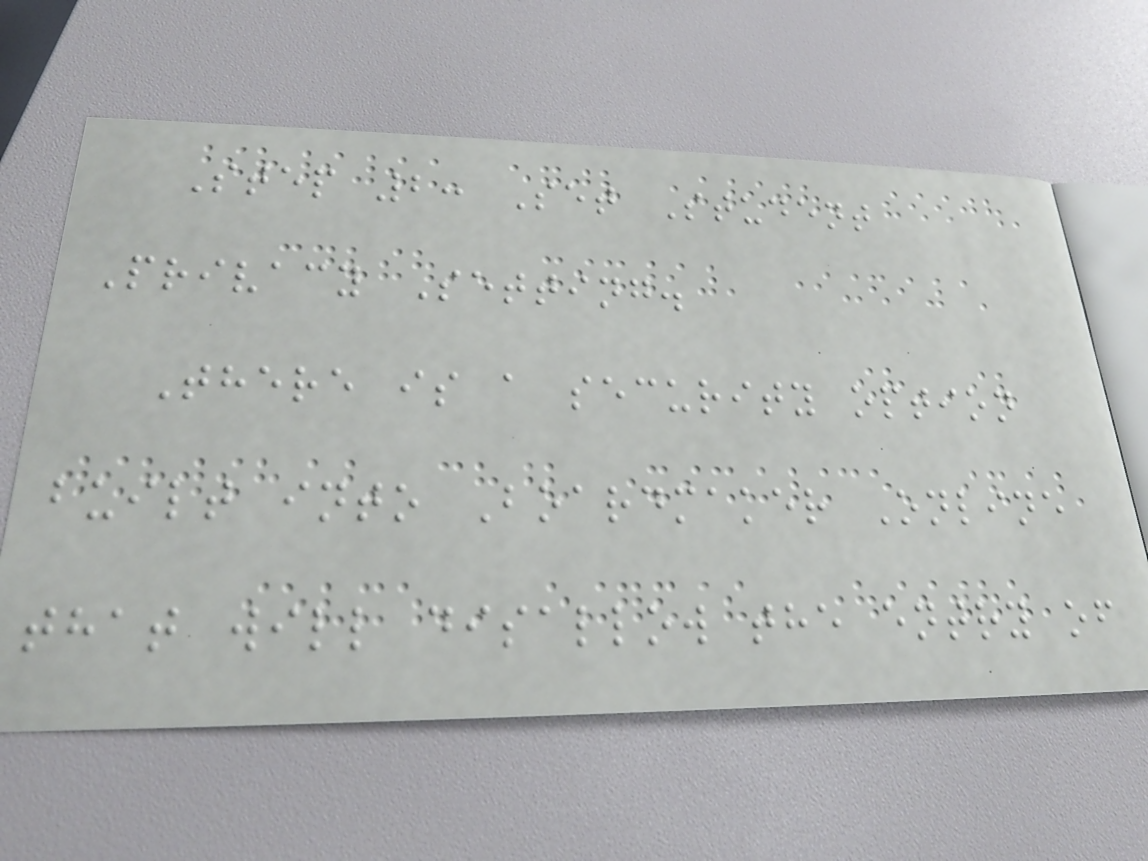Step 2: Set Student
Privacy Setting.
There is a security option
built into Boardmaker Online
that will disallow the entry of
